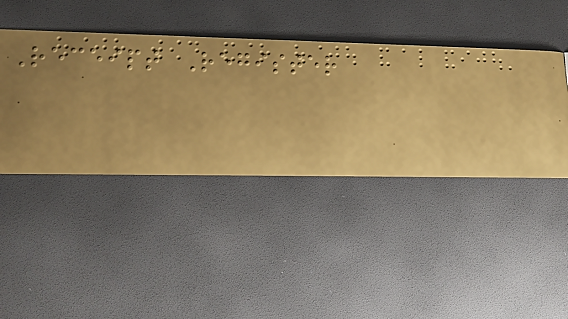Receipt Register
